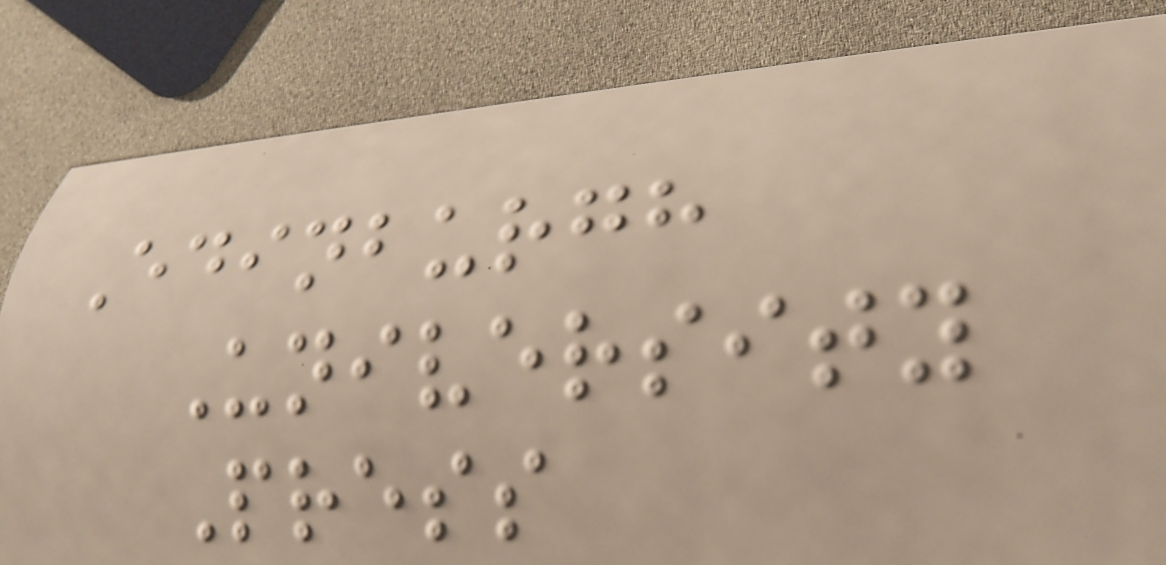Edinburgh
University
Press
